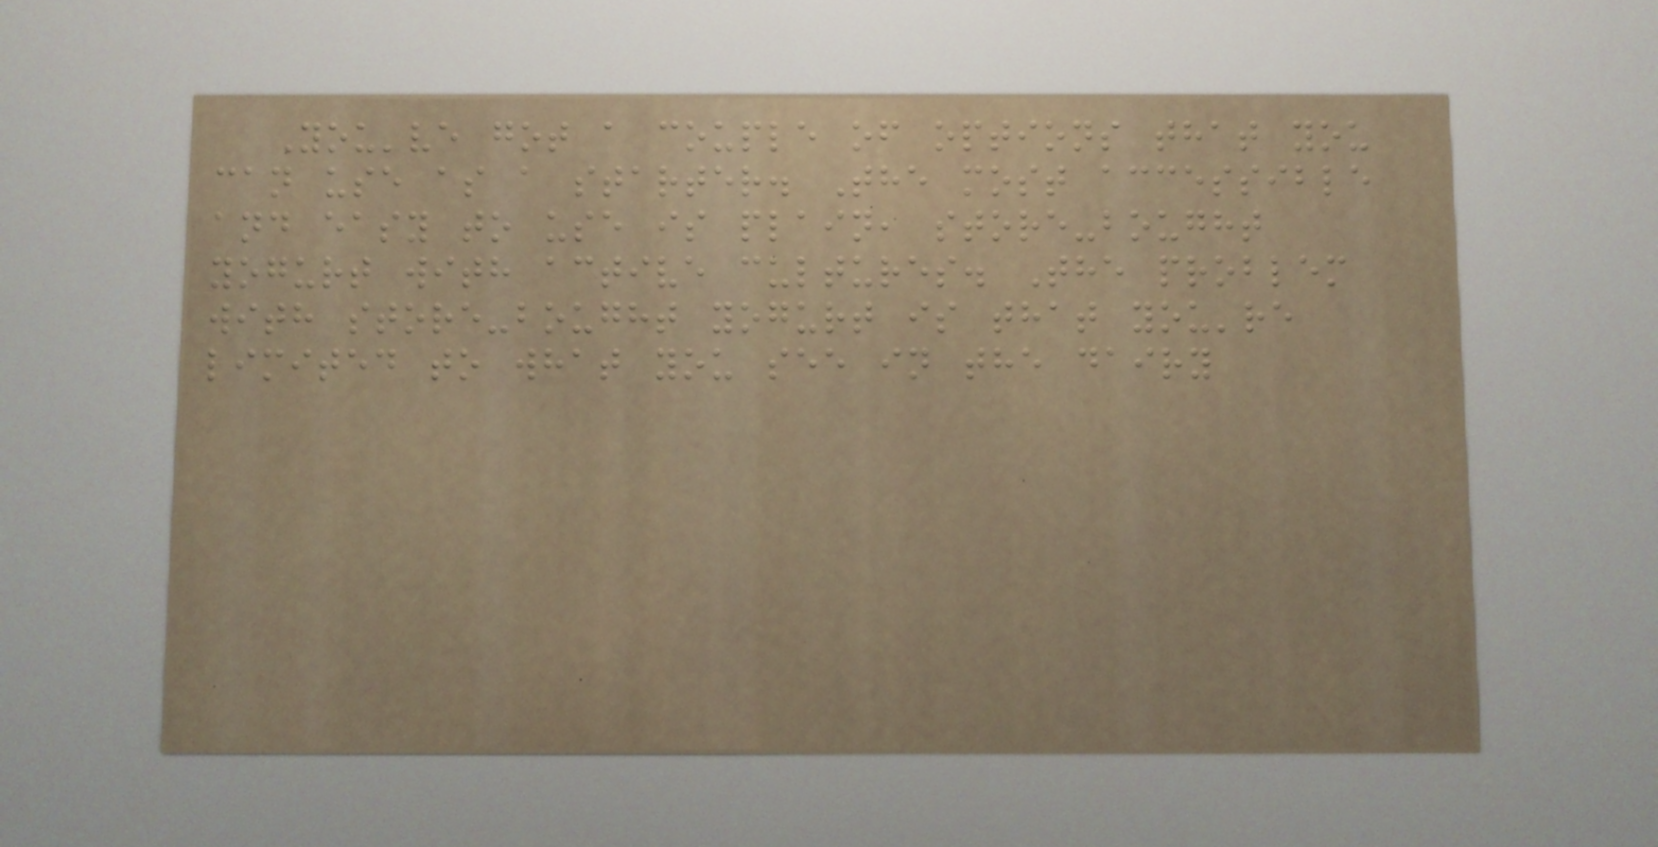You've got a couple of options that you
can use as a starter. The most accessible
and easy to use is plain, store-bought
yogurt with active cultures. The problem
with store-bought yogurt is that you're
limited to what you see in the dairy
